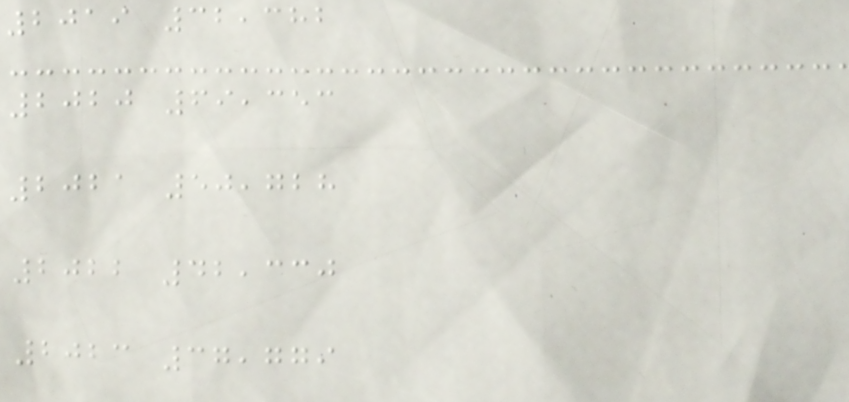2019 32,382
2020 69,353
2021 50,728
2022 42,330
2023 37,779
